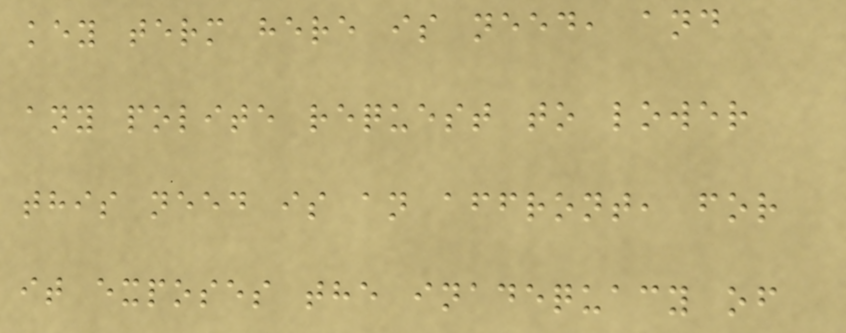key term here is need, and
any polite request to lower
this need is an affront, for
it exposes the inadequacy of
